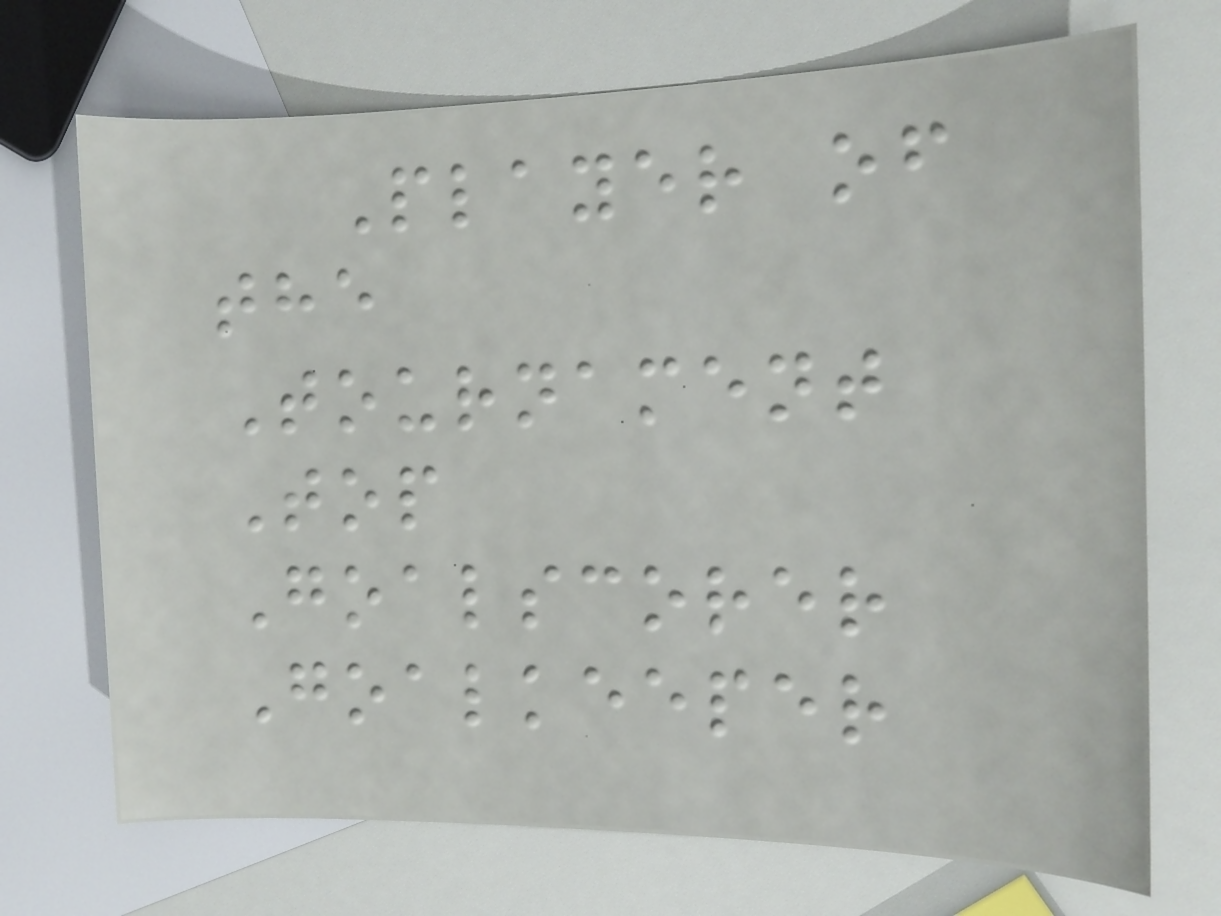Player of
the
Tournament
Top
Goalscorer
Goalkeeper
